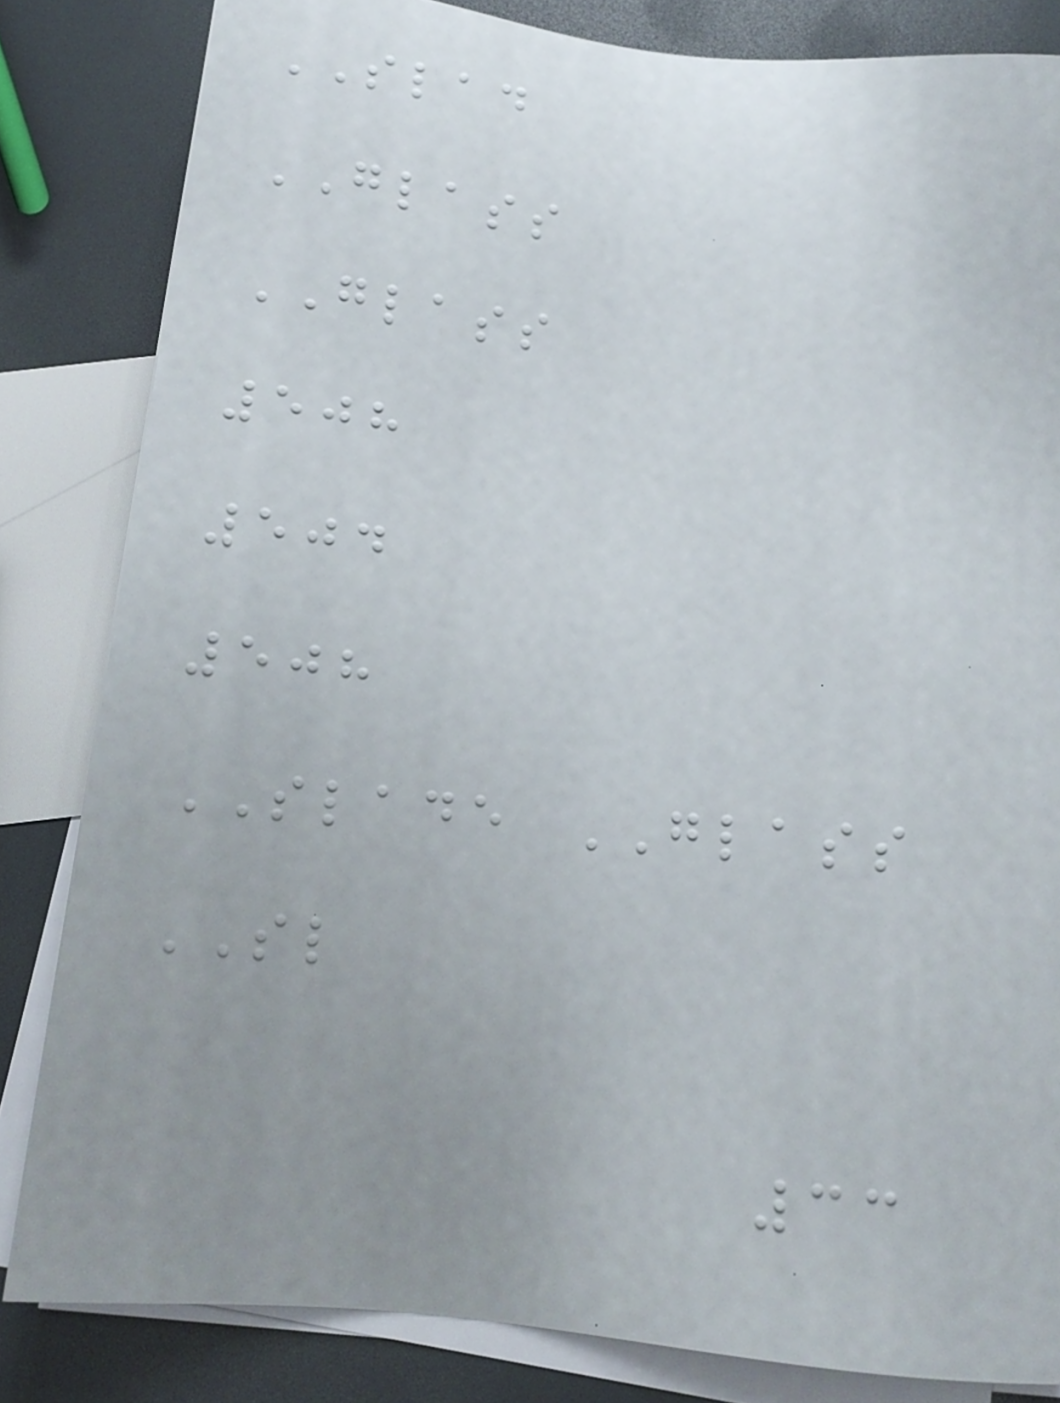SLAD
GLASS
GLASS
508
504
508
SLADE GLASS
SL
33
